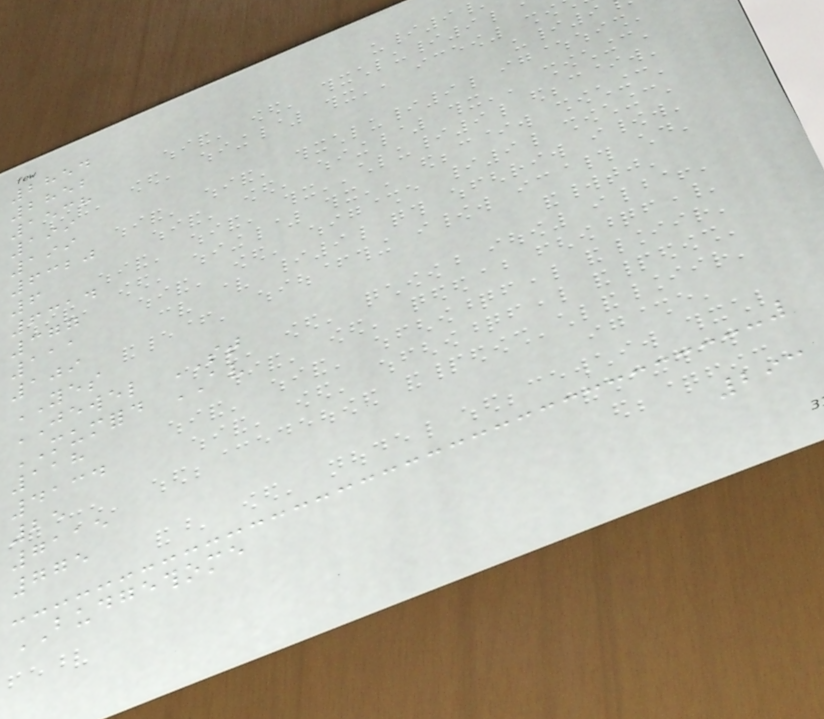2854
2852
1538
199
199
6320
6
6314
377
111
109
YES
JEWEL ST
MUMFORD AV
118
4134
25
7115
775
BUDGETHOME
293
